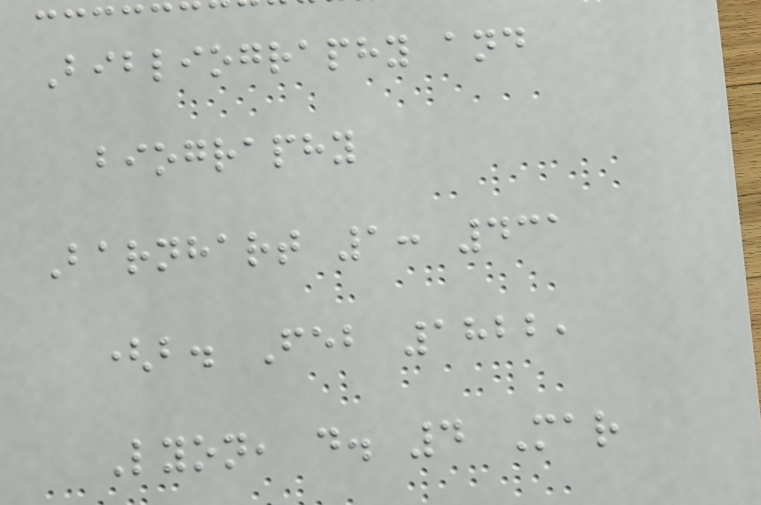Bibliography and
biography
Barnhart 1: 431
(b. Feb 1822,
Lyon, d. 4 Mar
